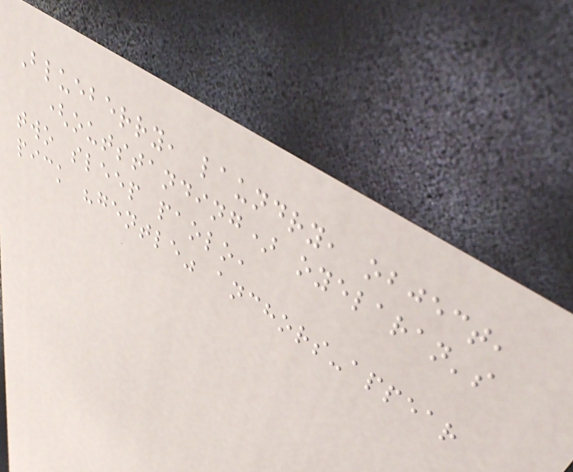Blueberry, laundry, object,
(outstanding) oyelaran's
two sleep paolo,
pick "gentle" anchors-appear
